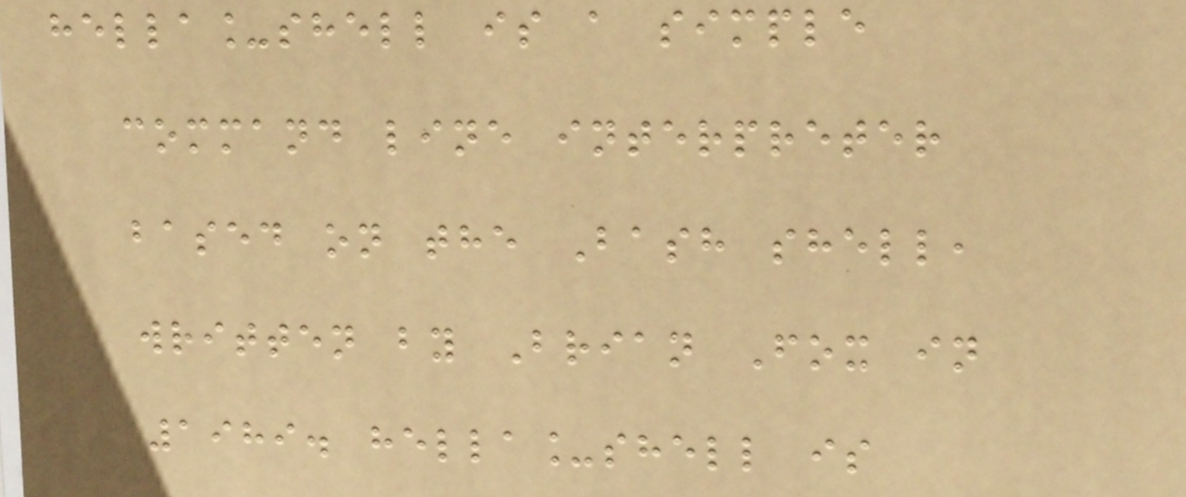hella_shell is a simple
command line interpreter
based on the Bash shell,
written by Brian Fox in
1989. hella_shell is
